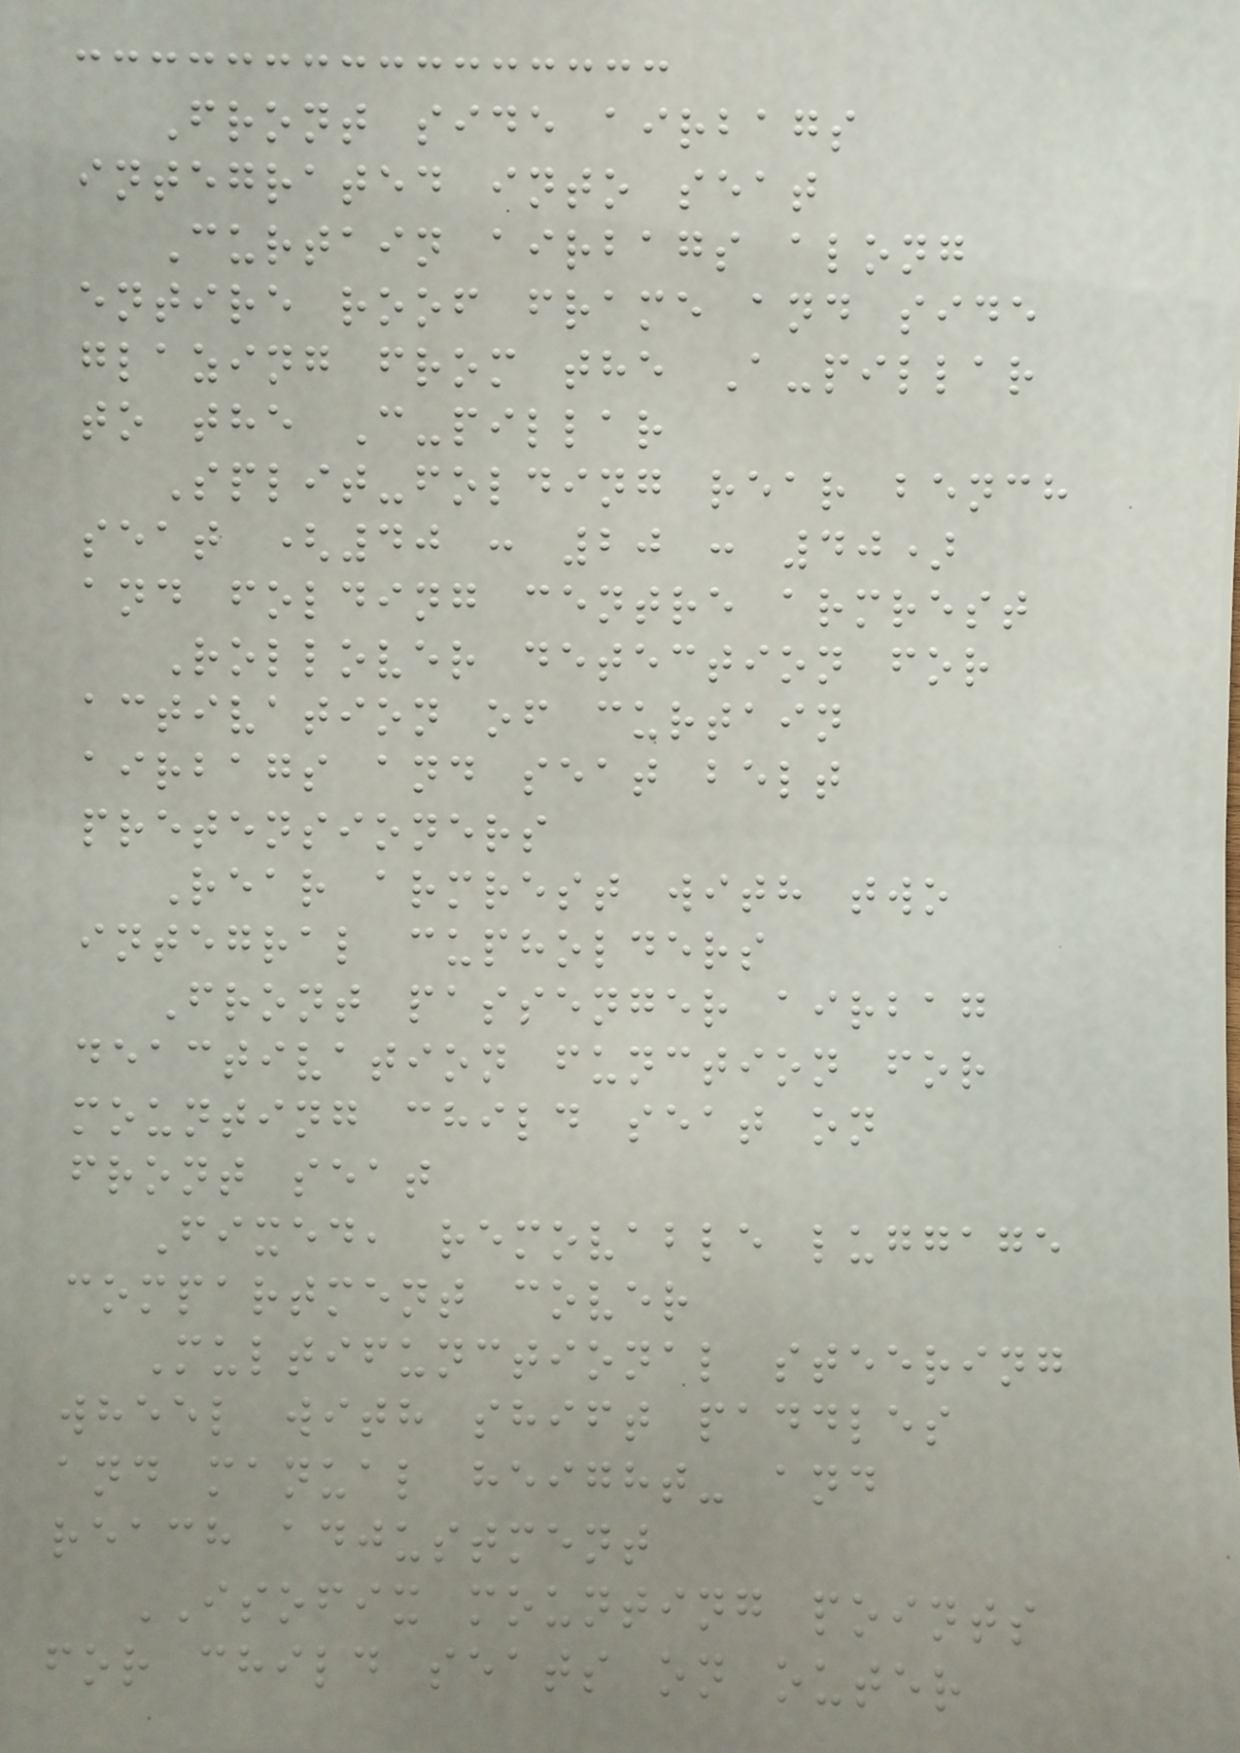Front side airbags
integrated into seat
Curtain airbags along
entire roof frame and side
glazing from the A-pillar
to the C-pillar
Split-folding rear bench
seat (40 : 20 : 40)
and folding centre armrest
Rollover detection for
activation of curtain
airbags and seat belt
pretensioners
Rear armrest with two
integral cupholders
Front passenger airbag
deactivation function for
mounting child seat on
front seat
Fixed, removable luggage
compartment cover
Multifunctional steering
wheel with shift paddles
and manual height- and
reach adjustment
ISOFIX mounting points
for child seats on outer
